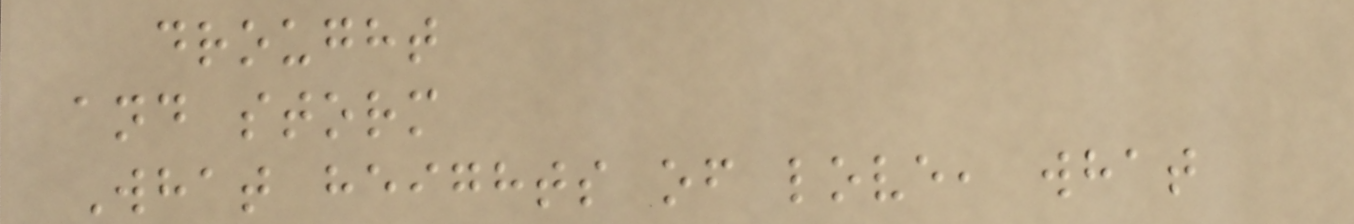drought
and storm
What heights of love, what
